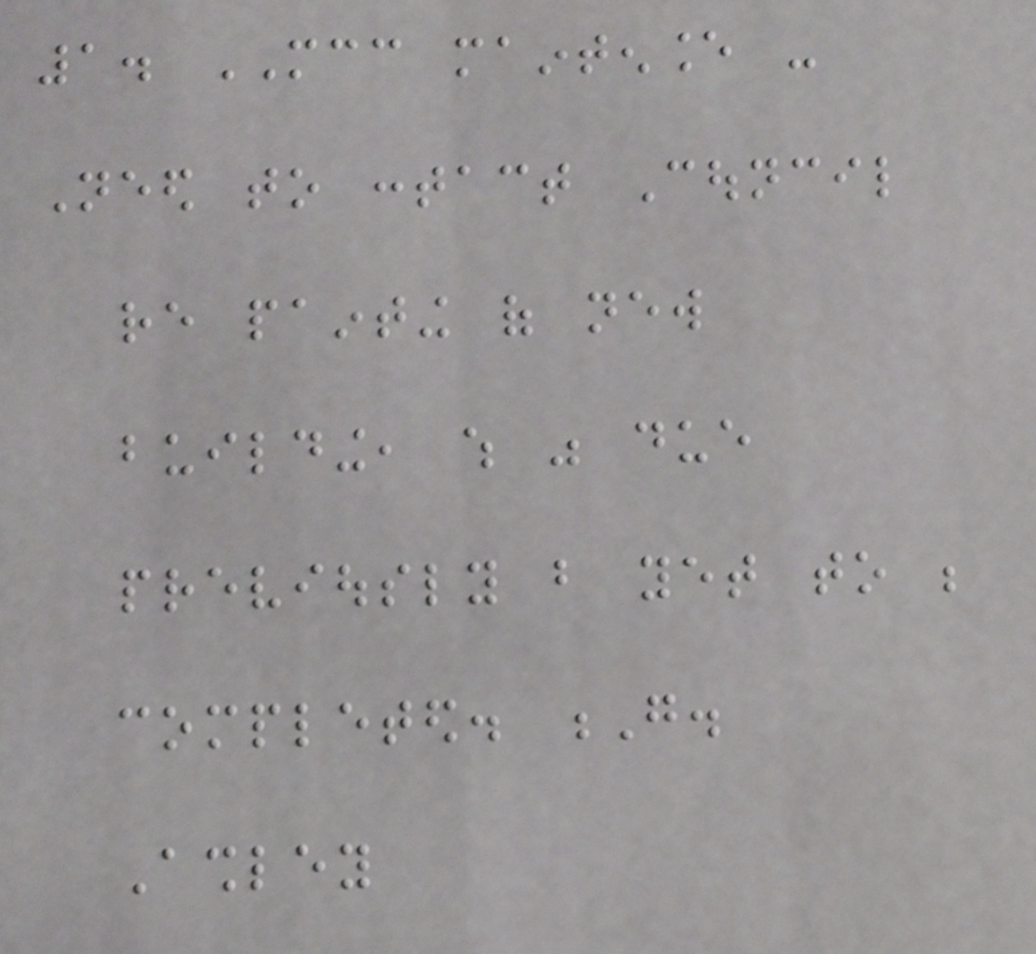1. MCC maintenance -
Need to contact Council
re painting of new
building, which was due
previously but yet to be
completed. G.
Ashley
